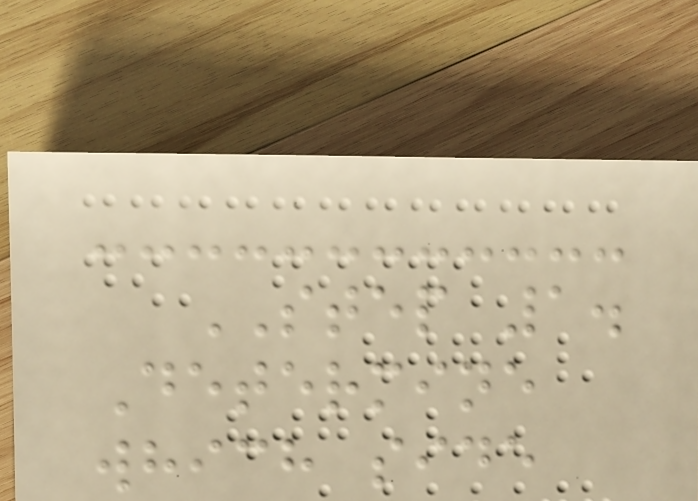STEP 1.
Determine
which side
